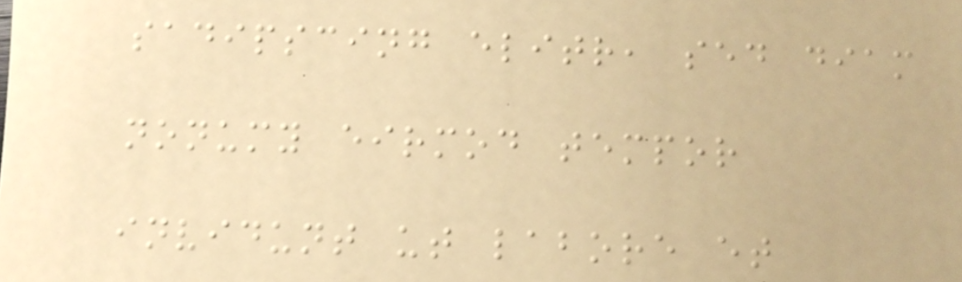sadipscing elitr, sed diam
nonumy eirmod tempor
invidunt ut labore et
